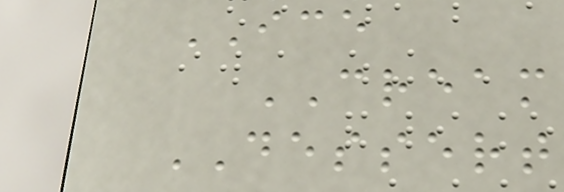ICE
CREAM
DESSERT
